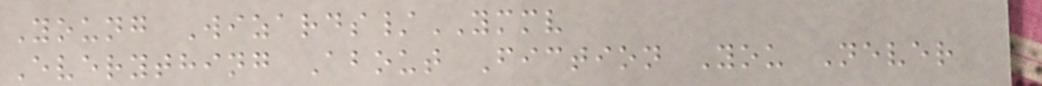Young Wizards/YMMV
Everything About Fiction You Never
